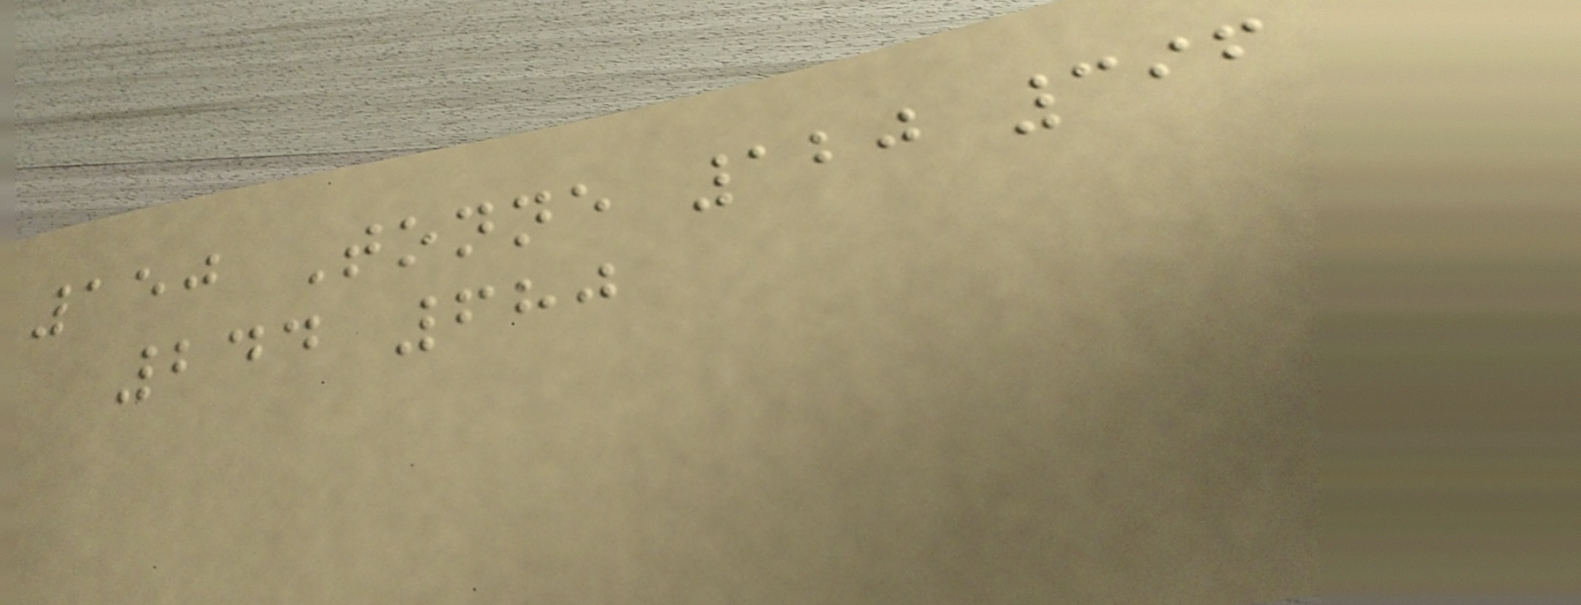150 Tonne 120 396
244 680
